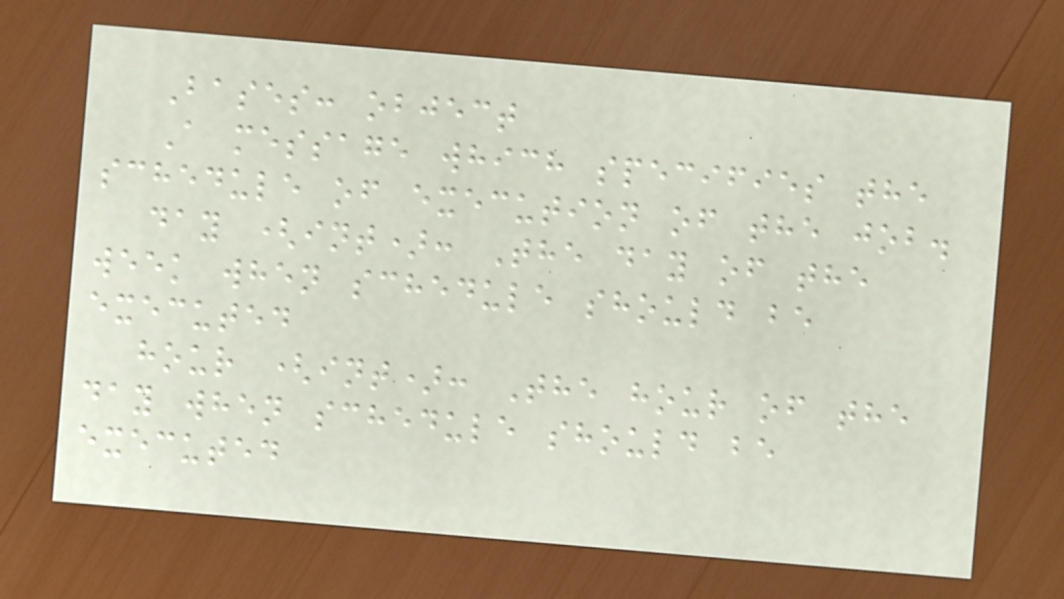Bases: object
A message which specifies the
schedule of execution of the job.
day (int): The day of the
week when schedule should be
executed
hour (int): The hour of the
day when schedule should be
executed
